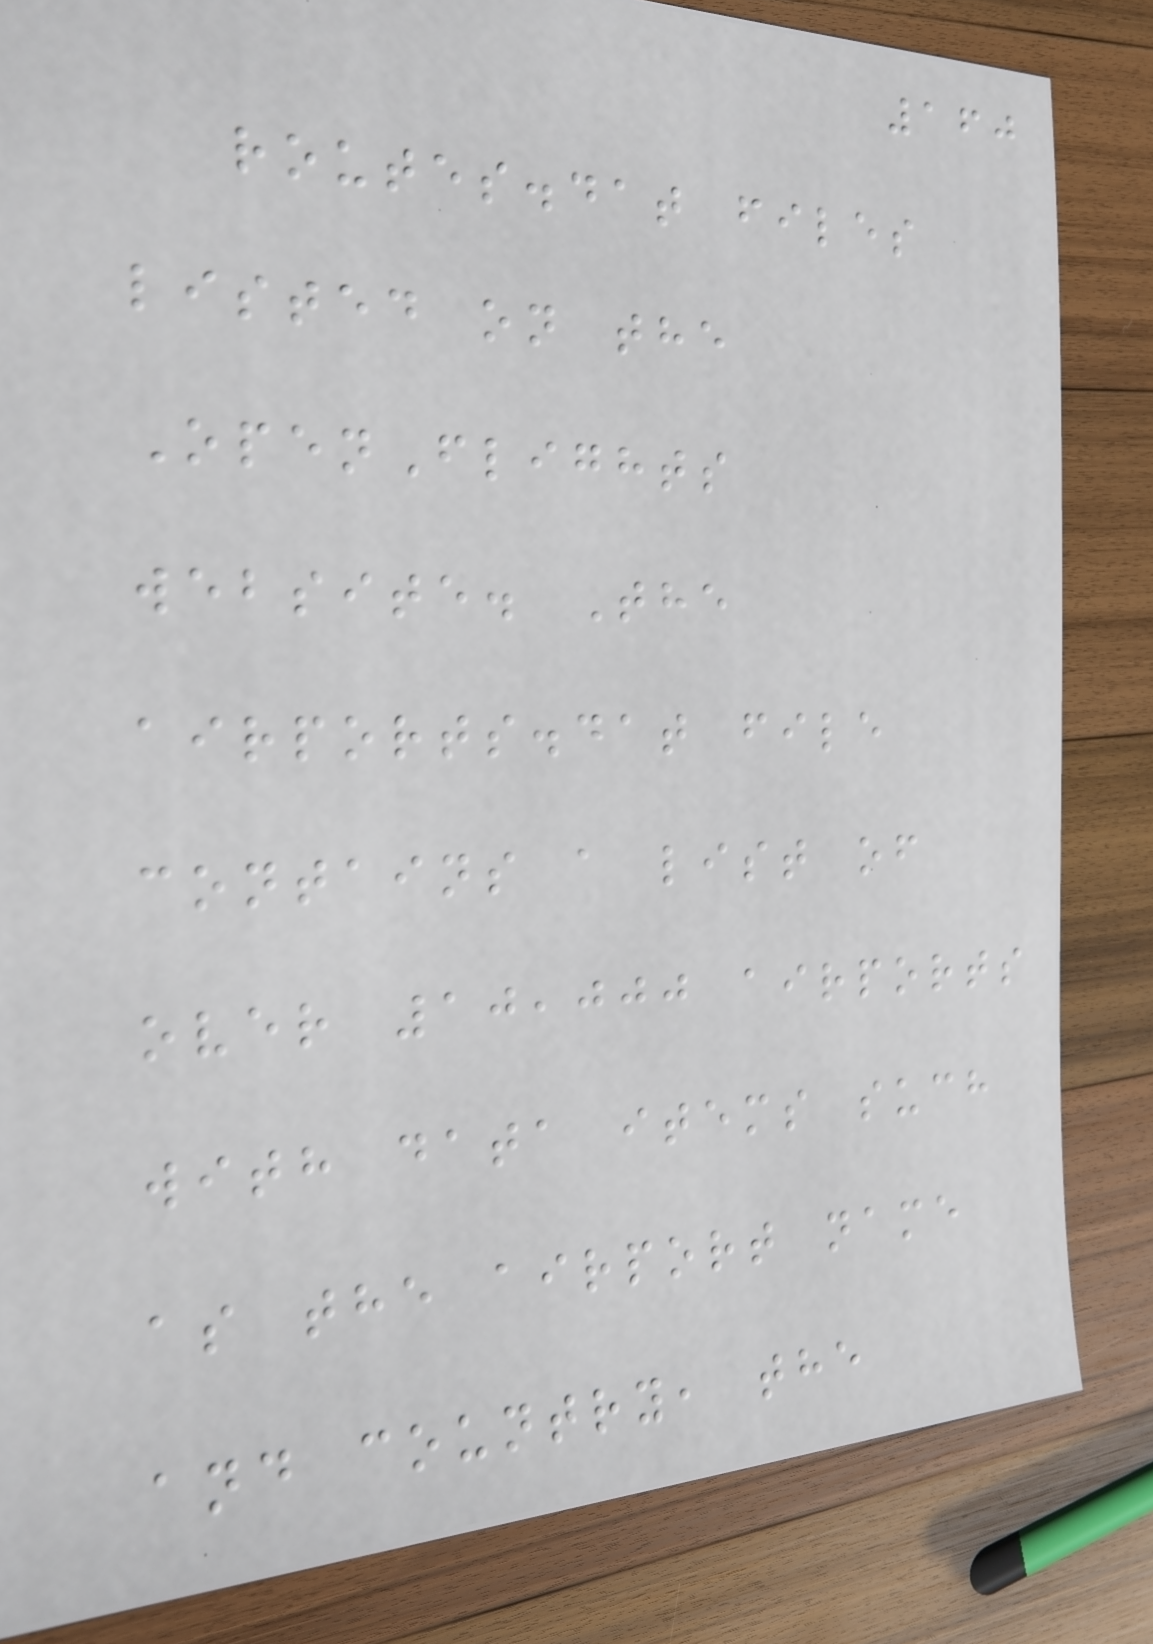160
routes.dat files
listed on the
OpenFlights
website. The
airports.dat file
contains a list of
over 10,000 airports
with data items such
as the airport name
and country, the
